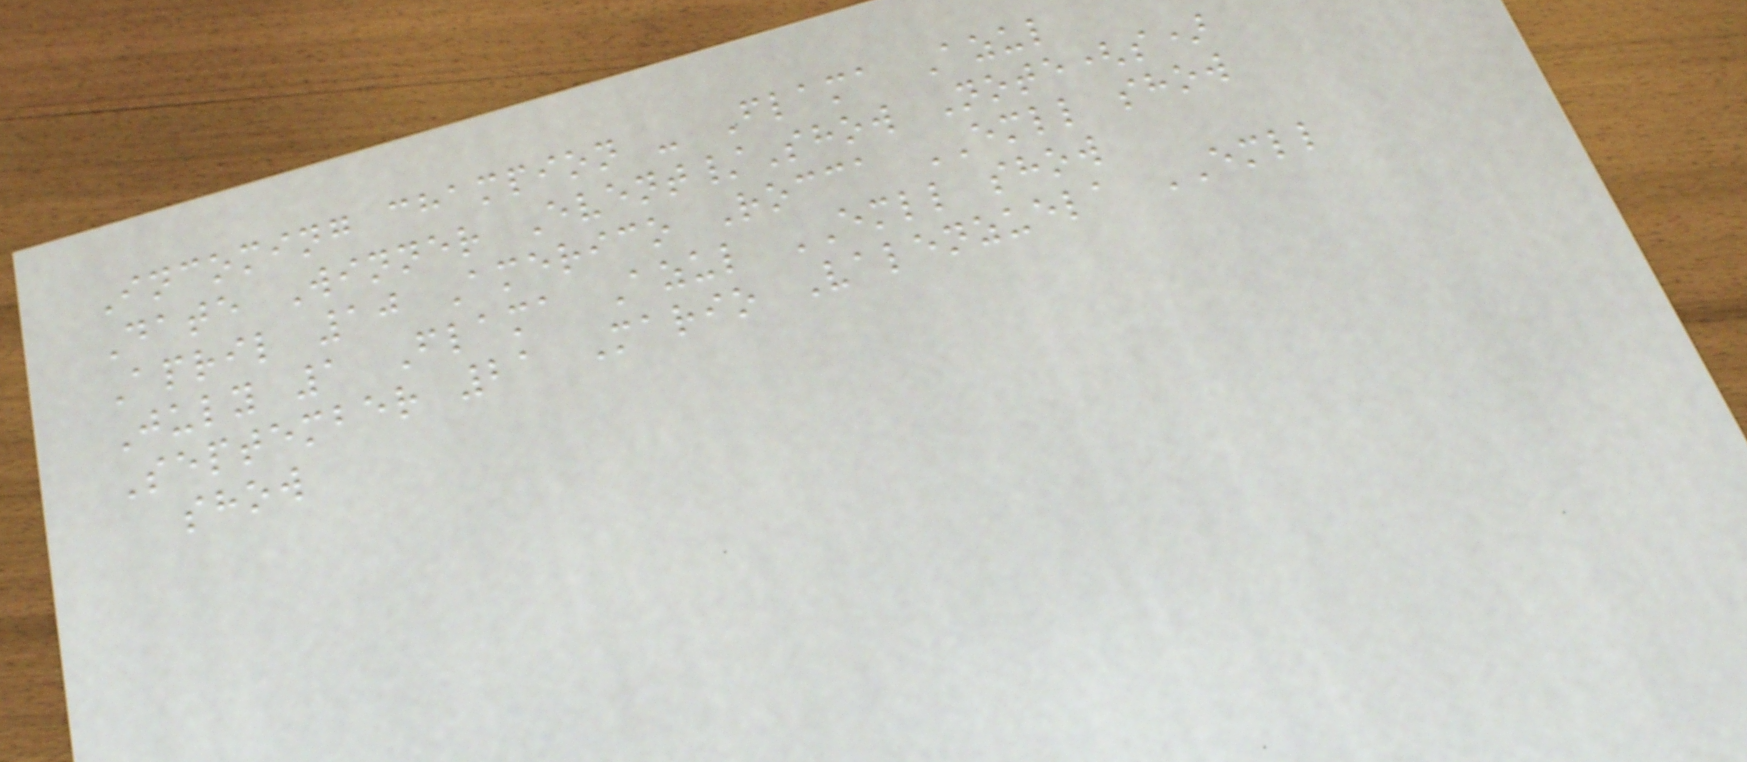Incoming champion - Flama Azul
Date Winner Event/Show Note(s)
April 10 Americo Rocca EMLL show
July 1 Flama Azul EMLL show
September 21 Mario Valenzuela EMLL
show
